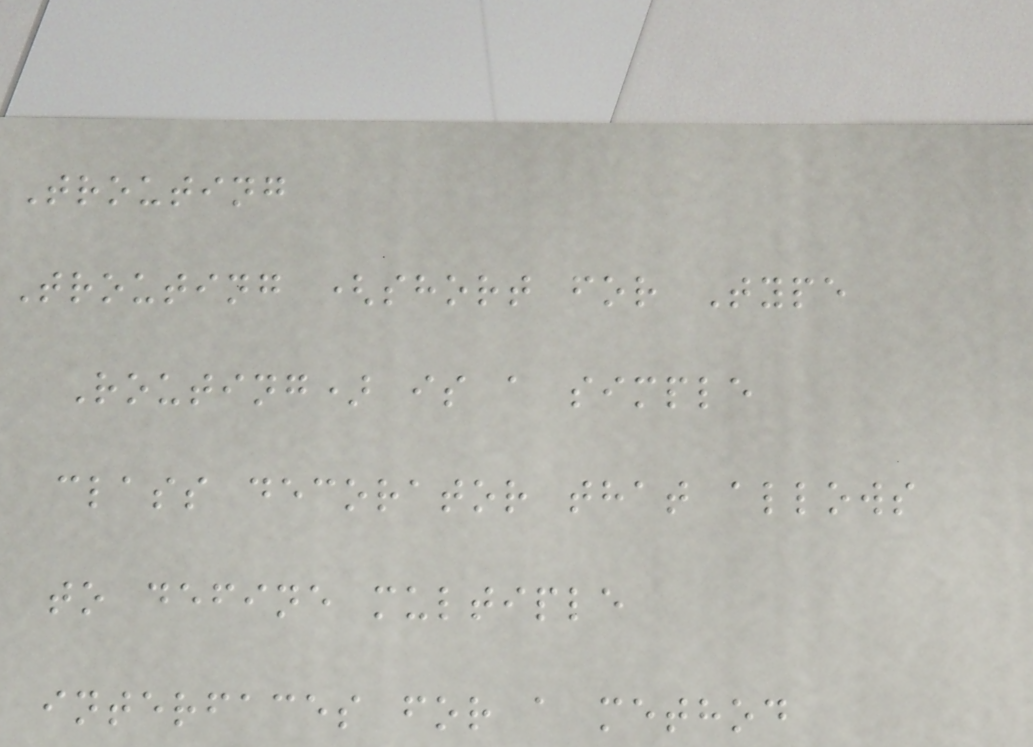Trouting
Trouting (short for Type
Routing) is a simple
class decorator that allows
to define multiple
interfaces for a method
